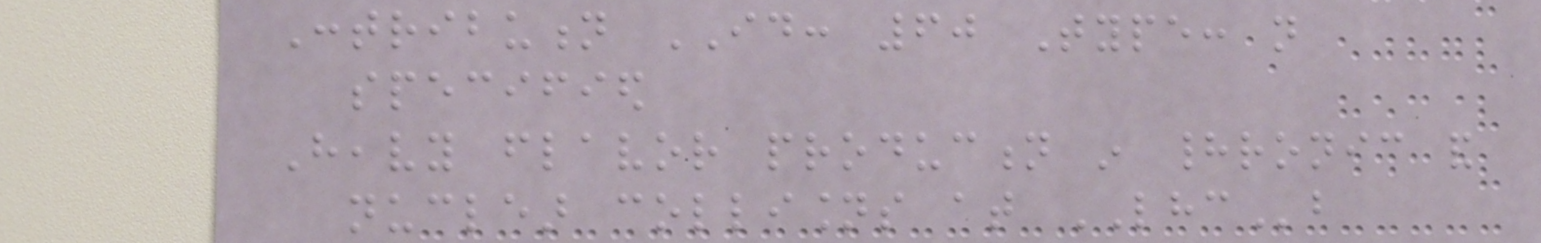Contribution ID: 60 Type: not
specified
Heavy flavor production in hadronic and
nuclear collisions at LHCb
